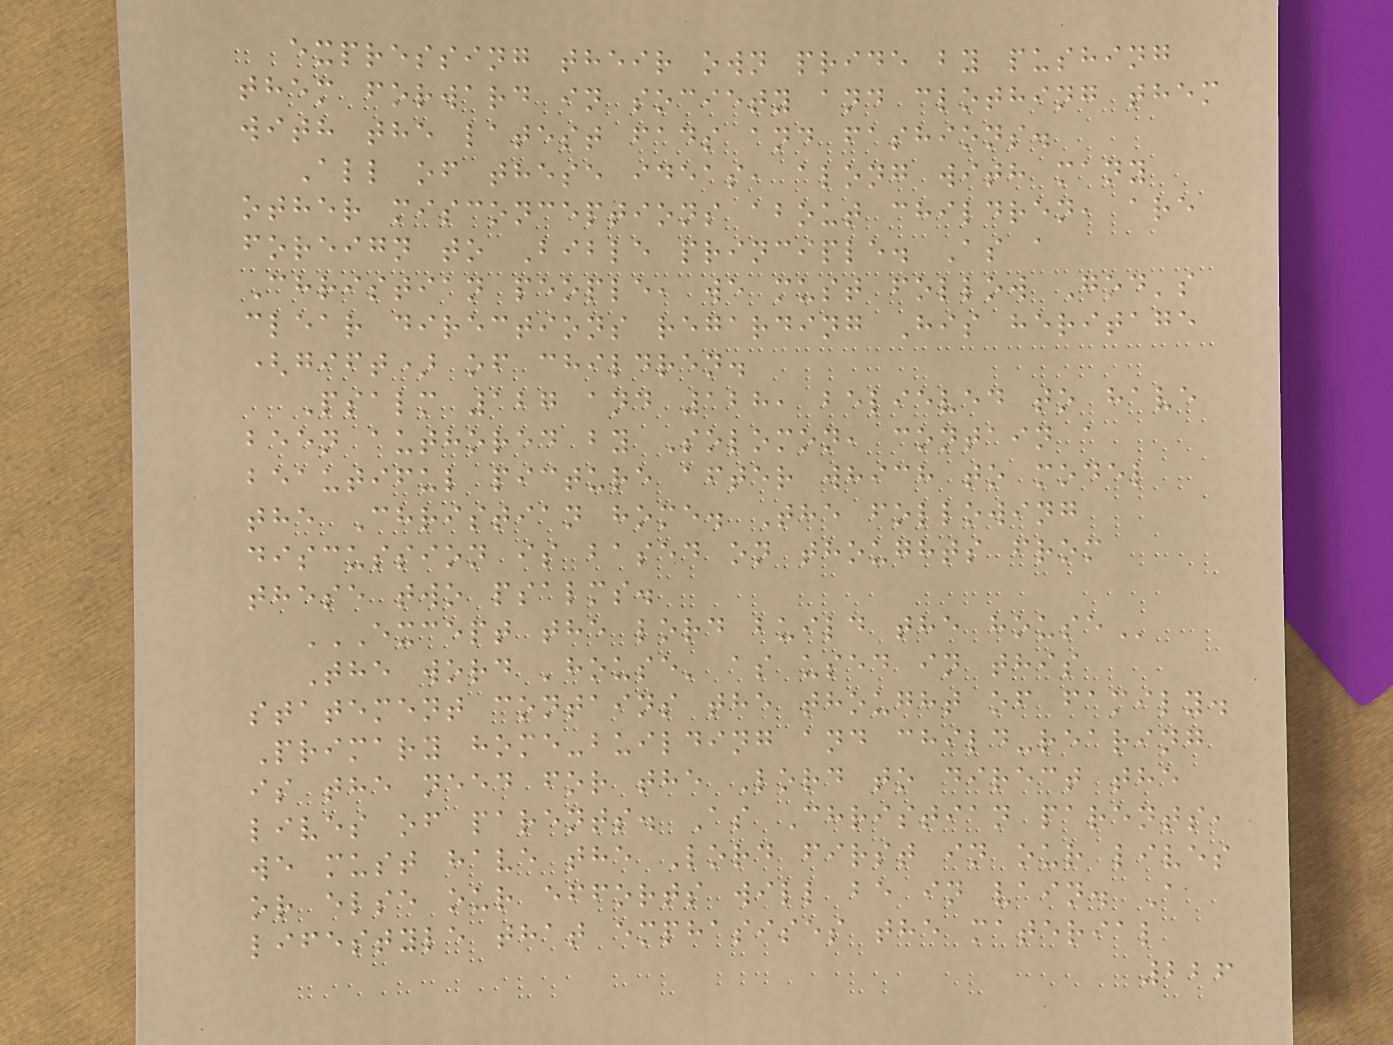expressing their own pride by pushing
them forward in society and clothing them
with the latest fads and fashions.
All of these ideas, along with many
other misconceptions about children, are
foreign to Bible principle. As a
Christian people, we must follow God's
clear directions regarding His heritage
(gift) of children.
Psalm 127 and 128, believed to have
been authored by Solomon, contain a
beautiful picture after which to model
the Christian home. The following
discussion is based on thoughts from
these two psalms.
EXCEPT THE LORD BUILD THE HOUSE
The word 'house' as used in this
statement contains the thought of family.
Primary home-building and child-rearing
is the need for the Lord to direct the
lives of parents. As Christian parents,
we must have the Lord first in our lives
or else our efforts will be in vain. A
lifestyle that emphasises the material
226
